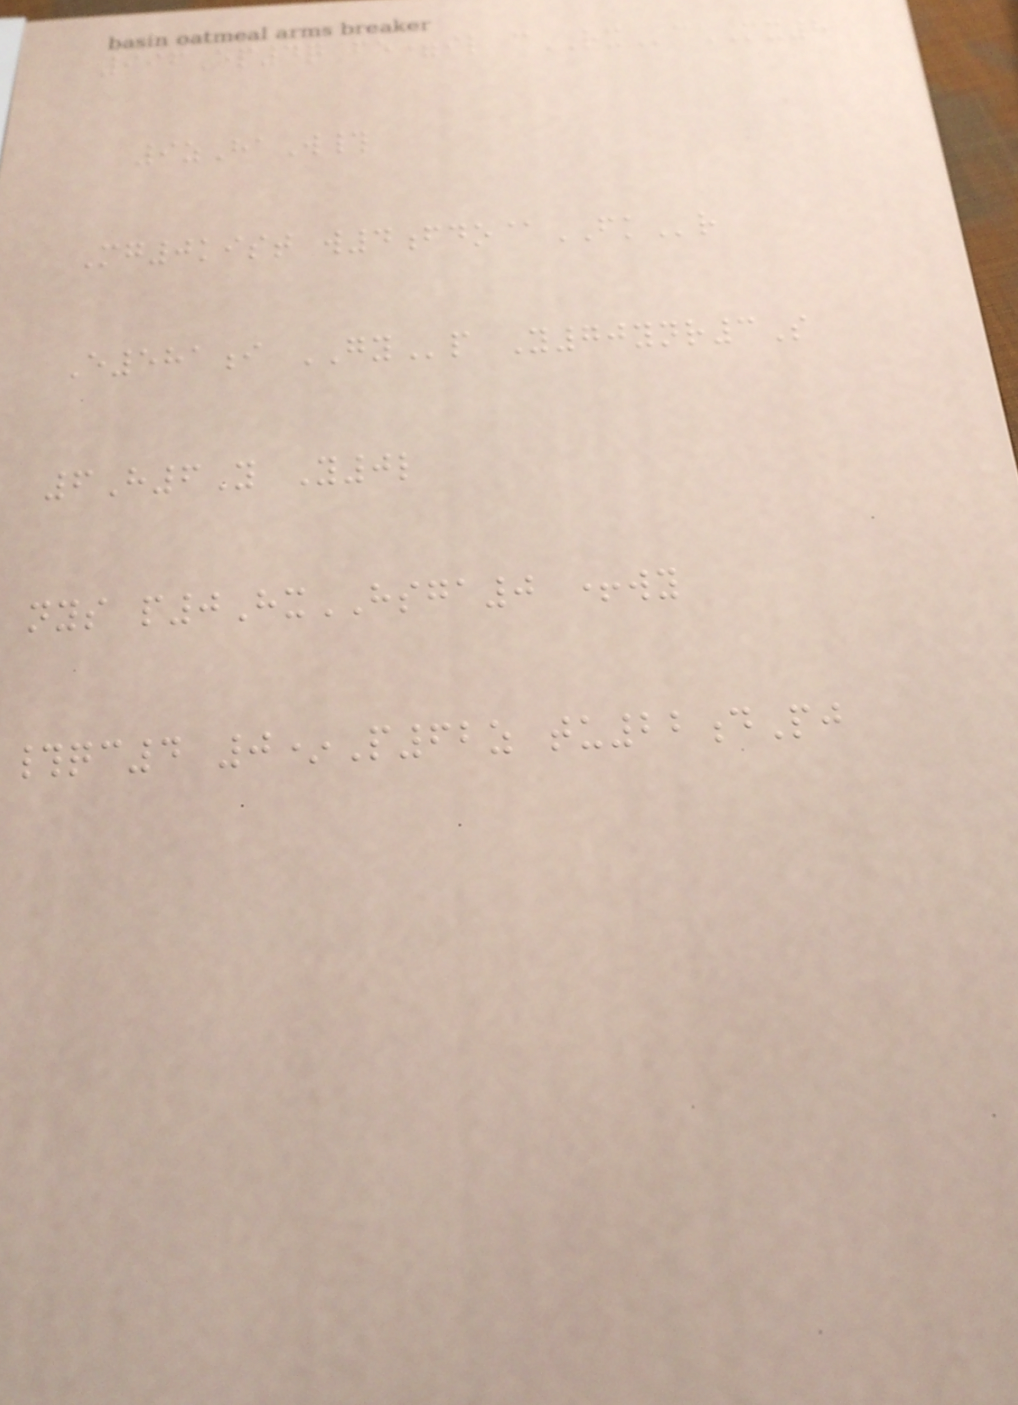996Ep4q fe=il cRXcMX8
9zHaW#
Mg0kist w4fdo@FKr
E581i GYp Y70ynr3S
6H6Y Y0l
nys p0HxHSGA0 +wy
#qc4 0*P62z tu22dPj
